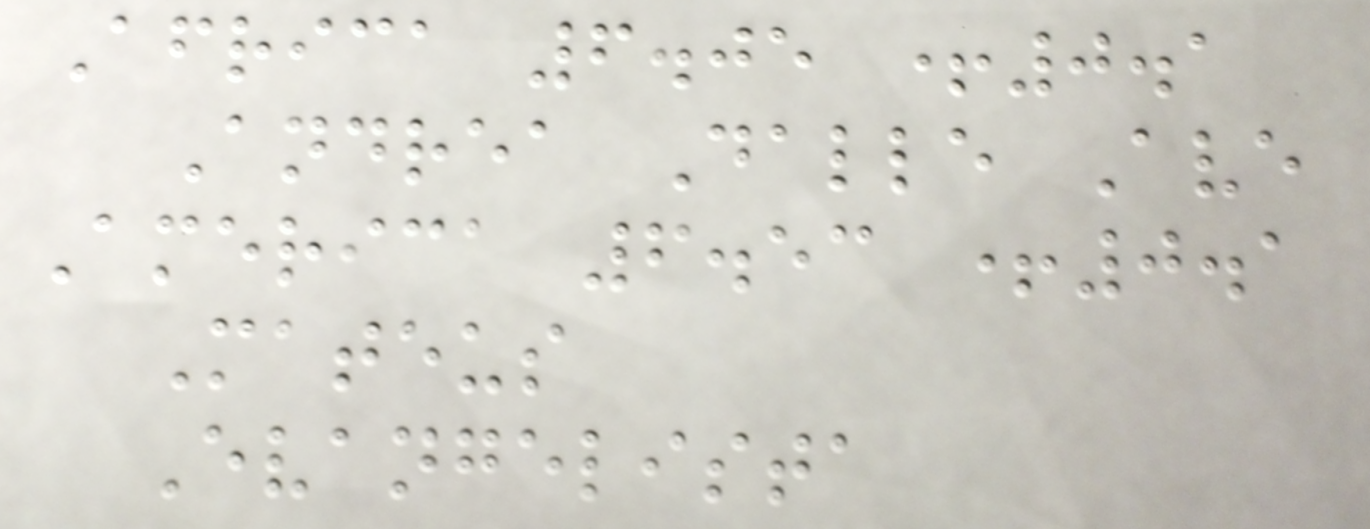Africa 6.05 +0.1
Andrea Dalle Ave
America 6.53 +0.1
Mateus
Evangelista
